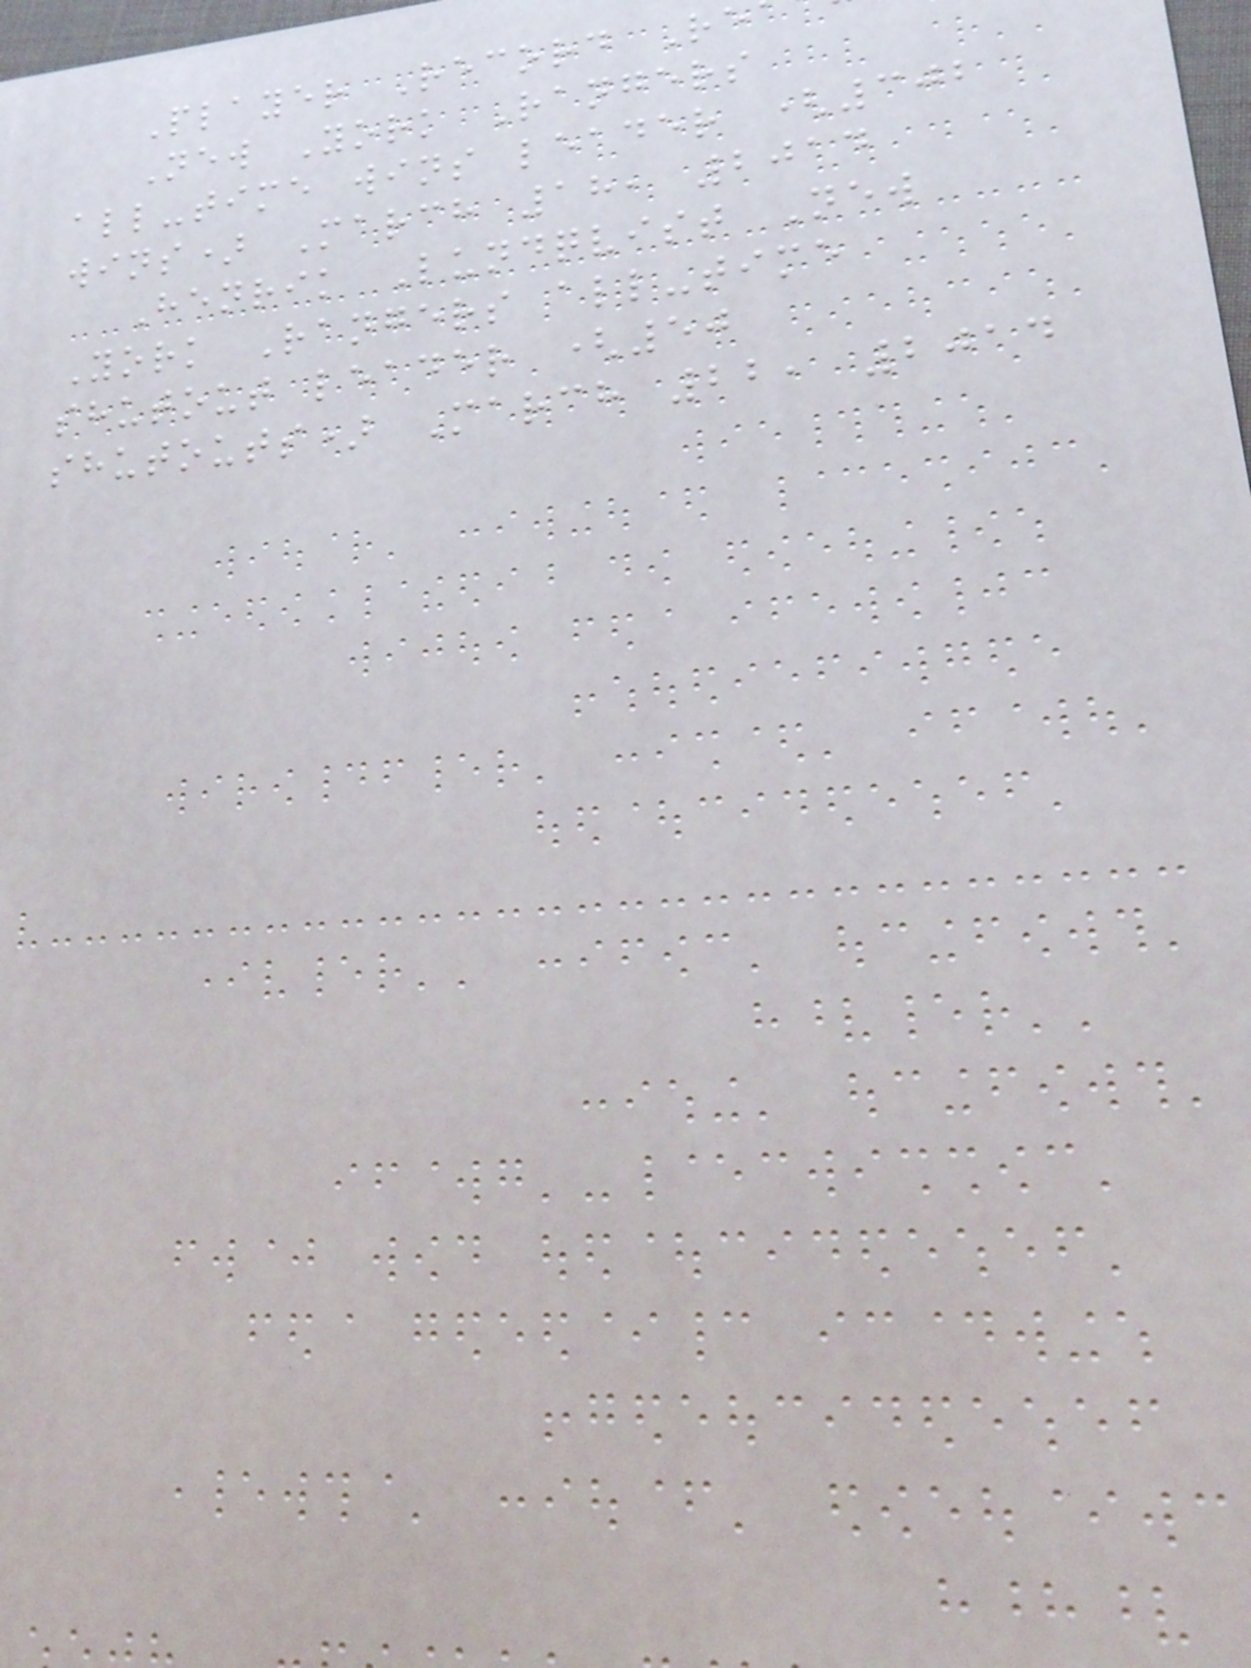Player Record Re
New York Rangers
all-time wins leader (302
wins) March 18, 2014
Henrik Lundqvist New
York Rangers all-time
shutout leader (50
shutouts) March 22, 2014
